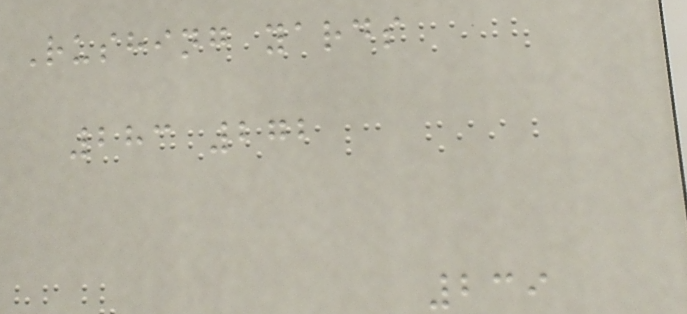Rushing yards
283 272
239
